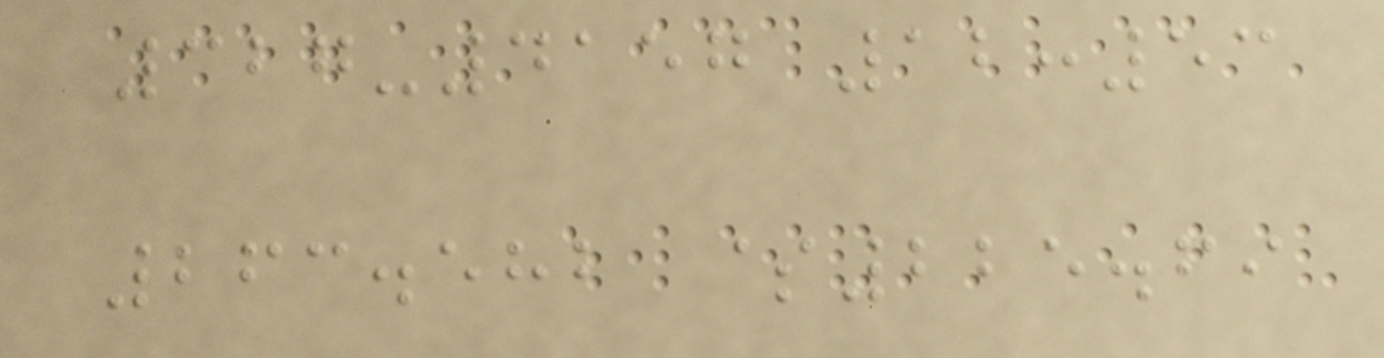327-4157 12:53
263.582 $225.69
